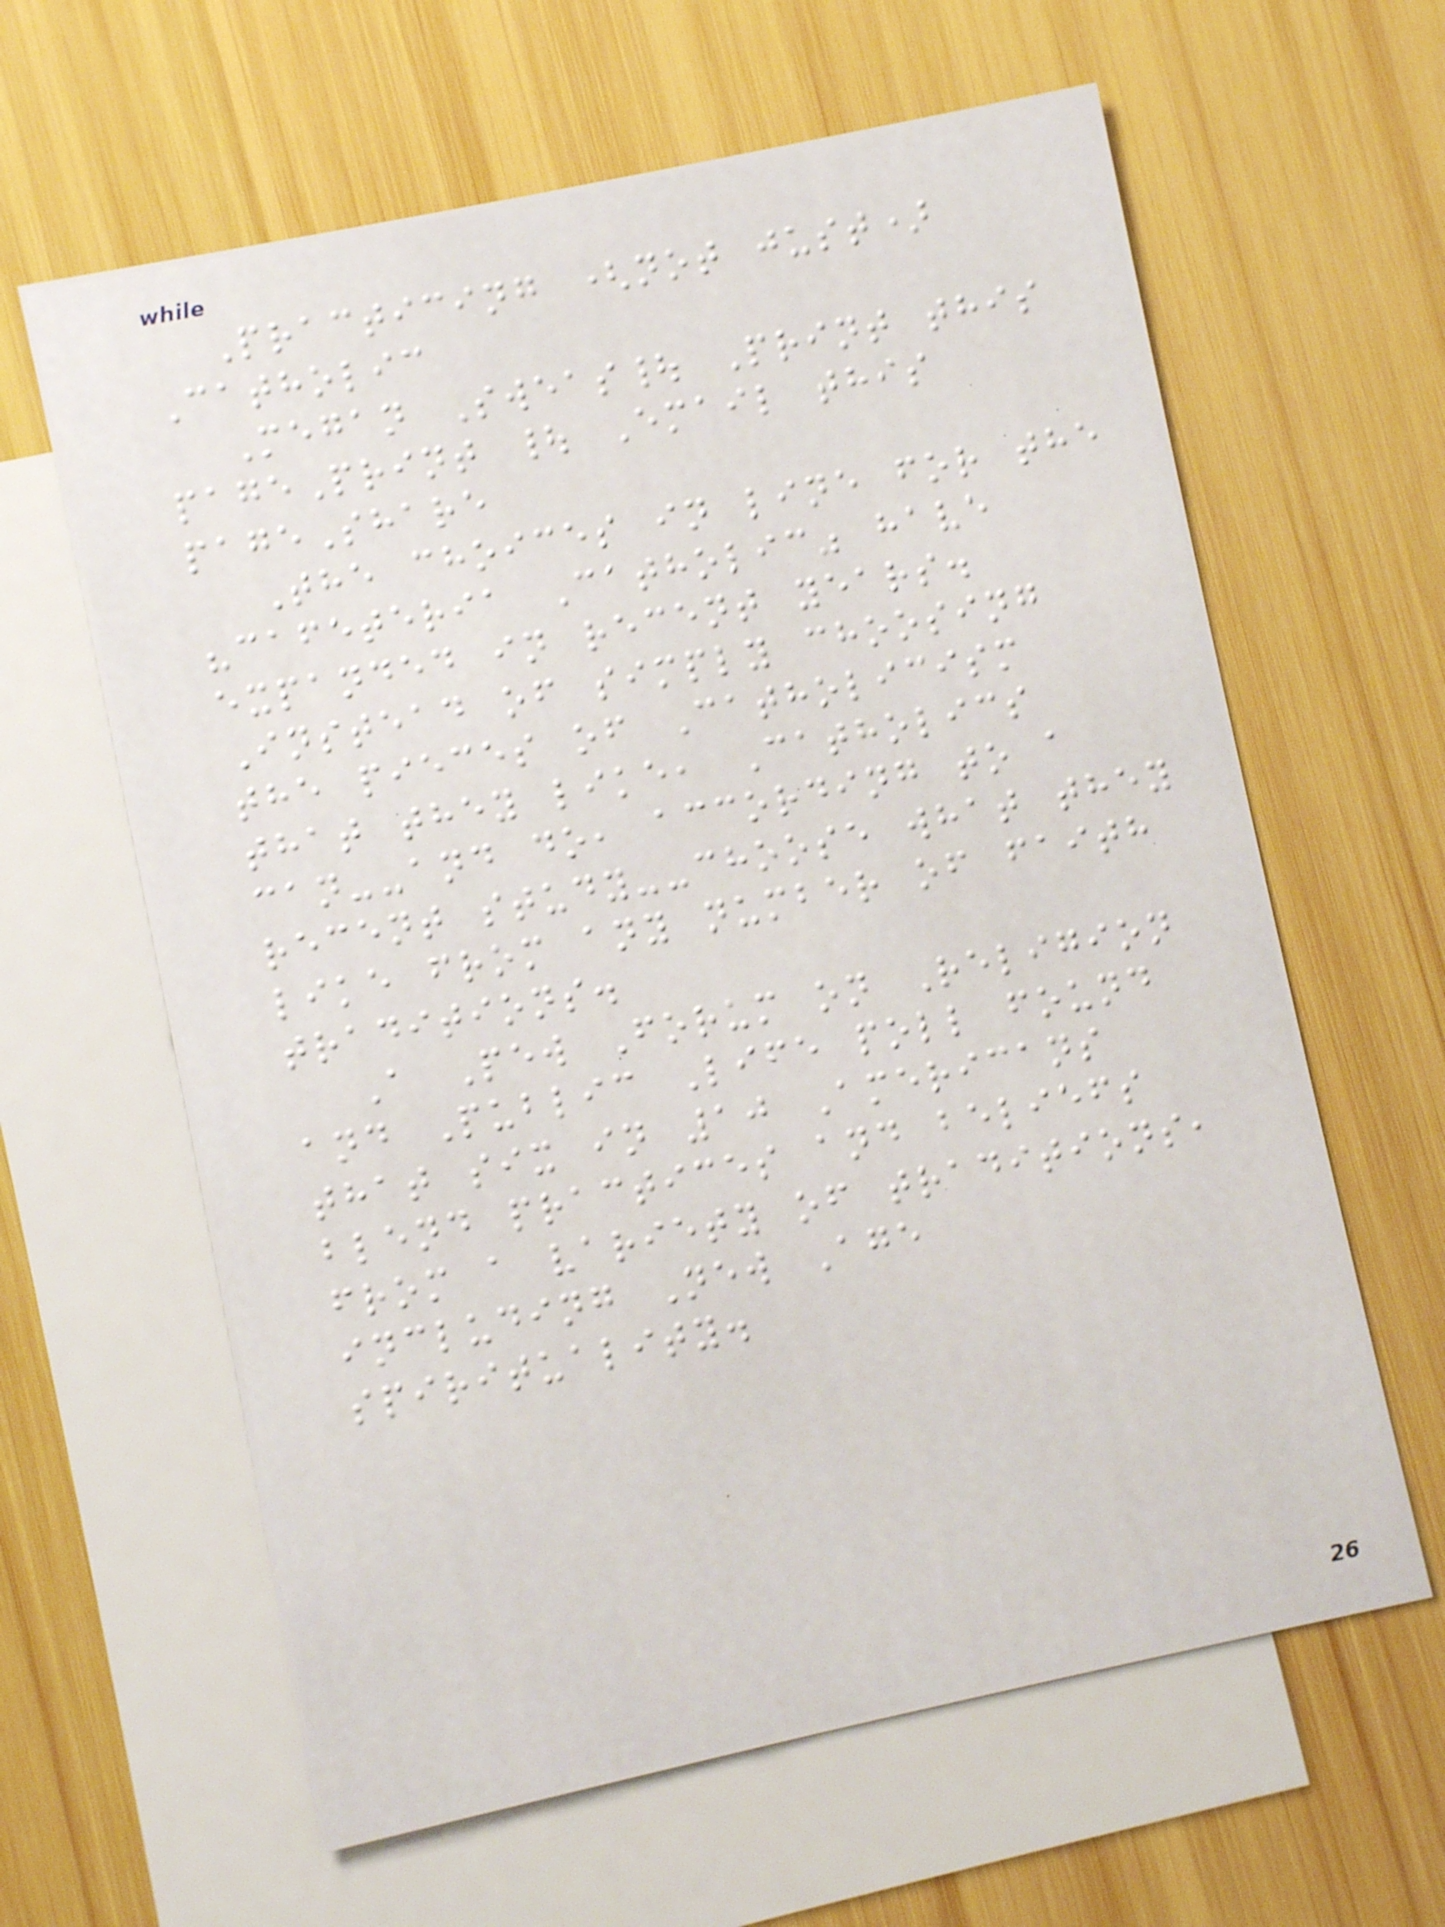Practicing (not just)
Catholic
Megan Sweas| Print this
pagePrint | Email this
pageShare
The choices in line for the
"cafeteria Catholic" have
expanded in recent years.
Instead of simply choosing
the pieces of Catholicism
that they like, Catholics
can--and do, according to a
recent study--choose what they
like from any number of faith
traditions.
A Pew Forum on Religion
and Public Life poll found
that six in 10 Americans
blend practices and beliefs
from a variety of traditions,
including New Age
spirituality.
